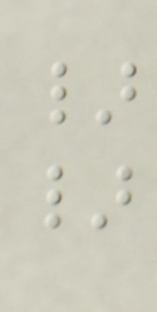}
}
